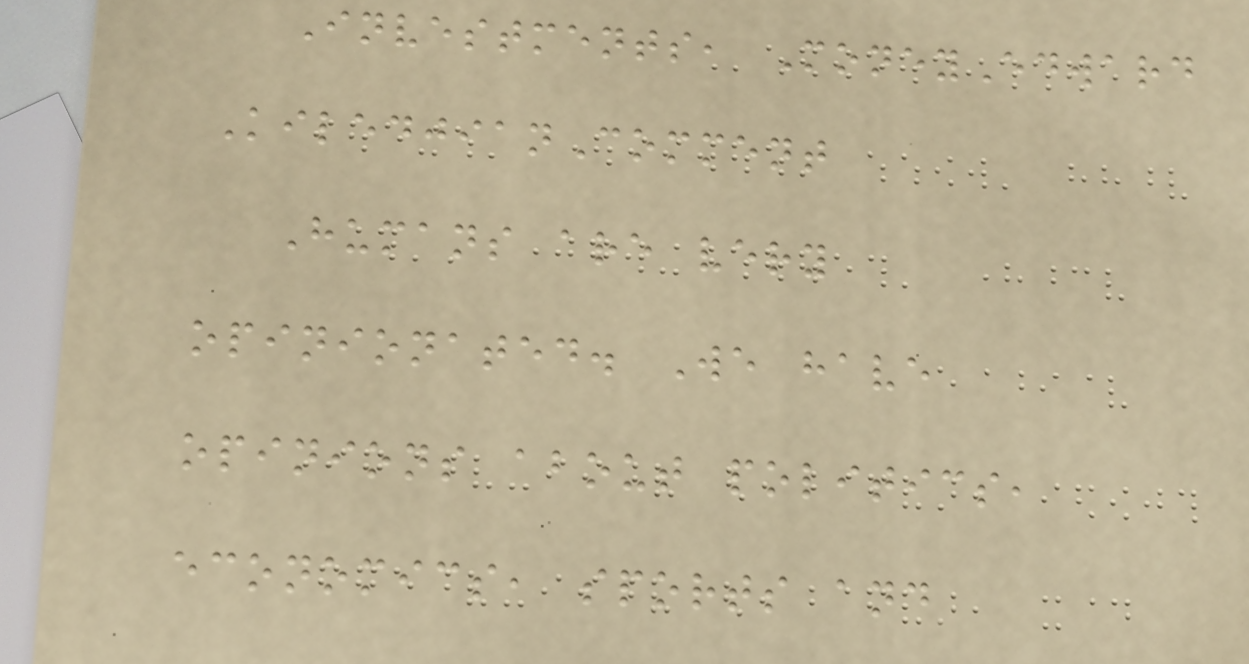Investments, MoneyEdward
KiledjianComment
Humans are very
opinionated. We have
opinions about politics,
economics, sports and
